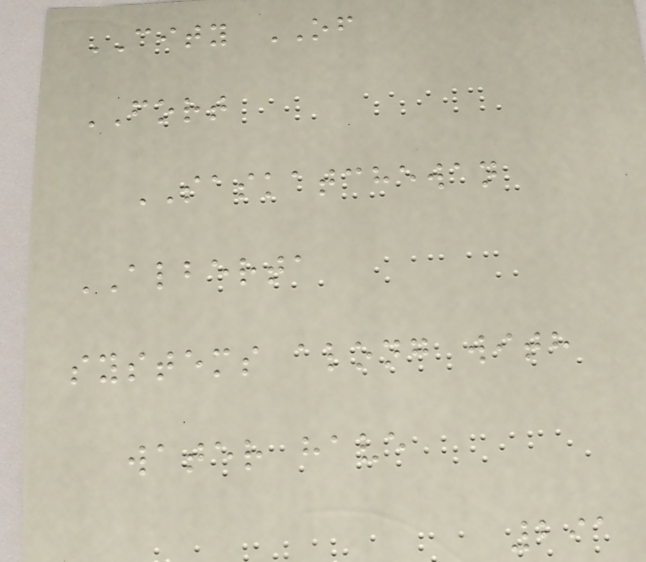CITY OF
FORT
SASKATCHEWAN
ALBERTA
systems along with
water have
291
